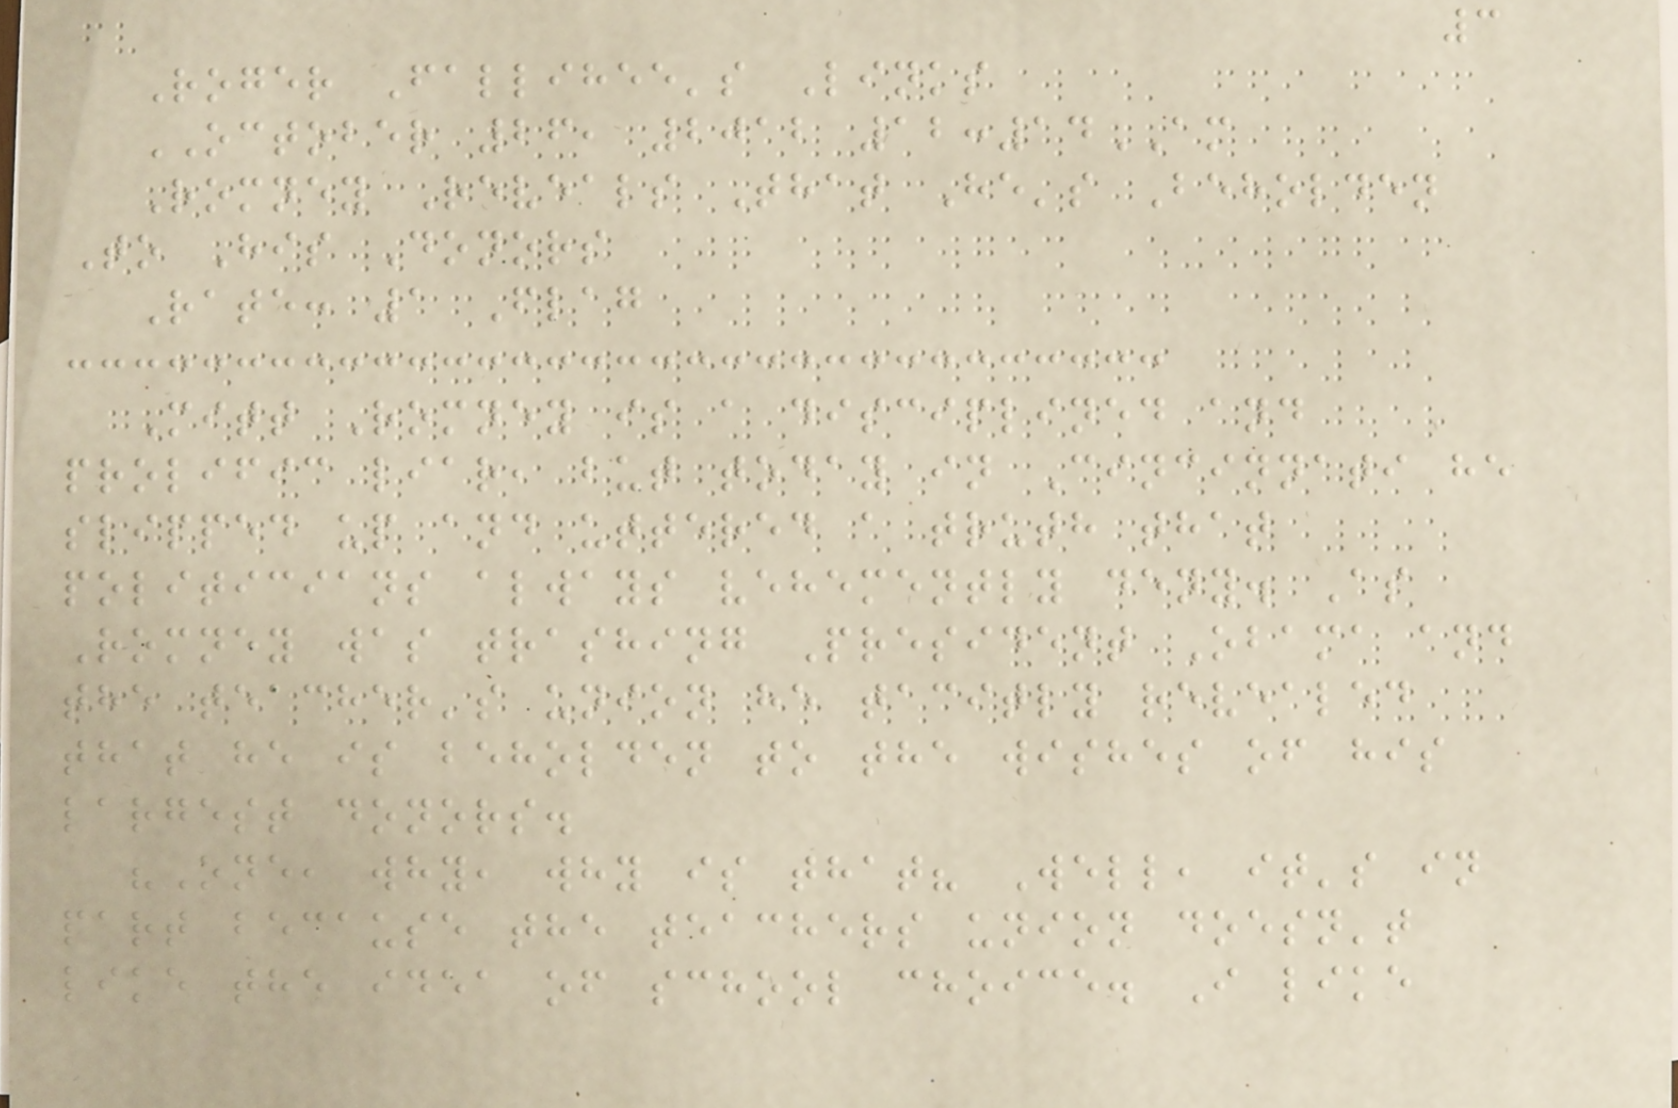3
Roger Fallihee's Links
OCTOBER 26, 2012 12:14AM
Romney Reveals That He's Beholden
To His Donors
Rate: 1 Flag
Mitt Romney is a disciplined and
prolific liar, but today in Cincinnati he
slipped up and uttered a truth that
politicians always vehemently deny. As
Romney was trashing President Obama and
the teacher's union he tacitly revealed
that he is beholden to the wishes of his
largest donors.
"One, why, why is that? Well, it's in
part because the teachers union doesn't
like the idea of school choice. I like
